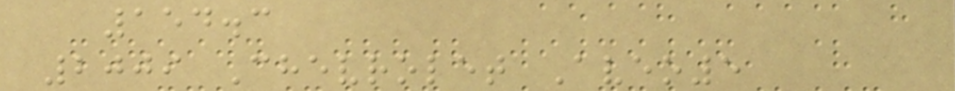154.3
2009 Chevrolet Aveo5
